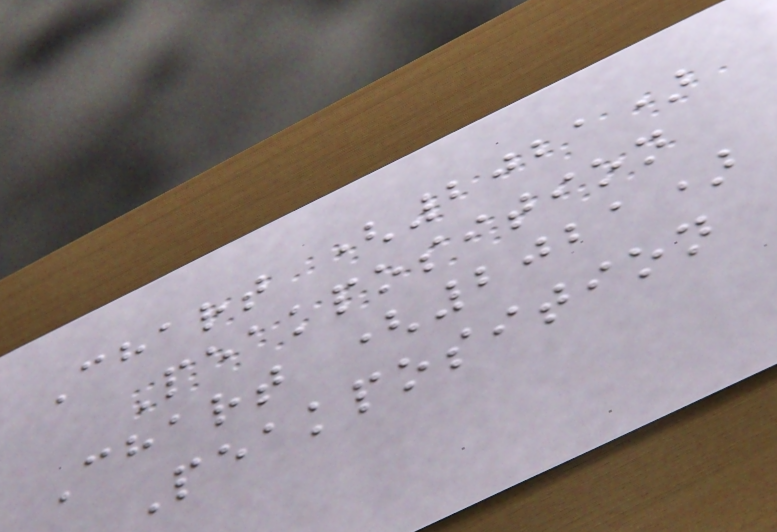Chart (2021)
Peakposition
Chart (2021)
Peakposition
